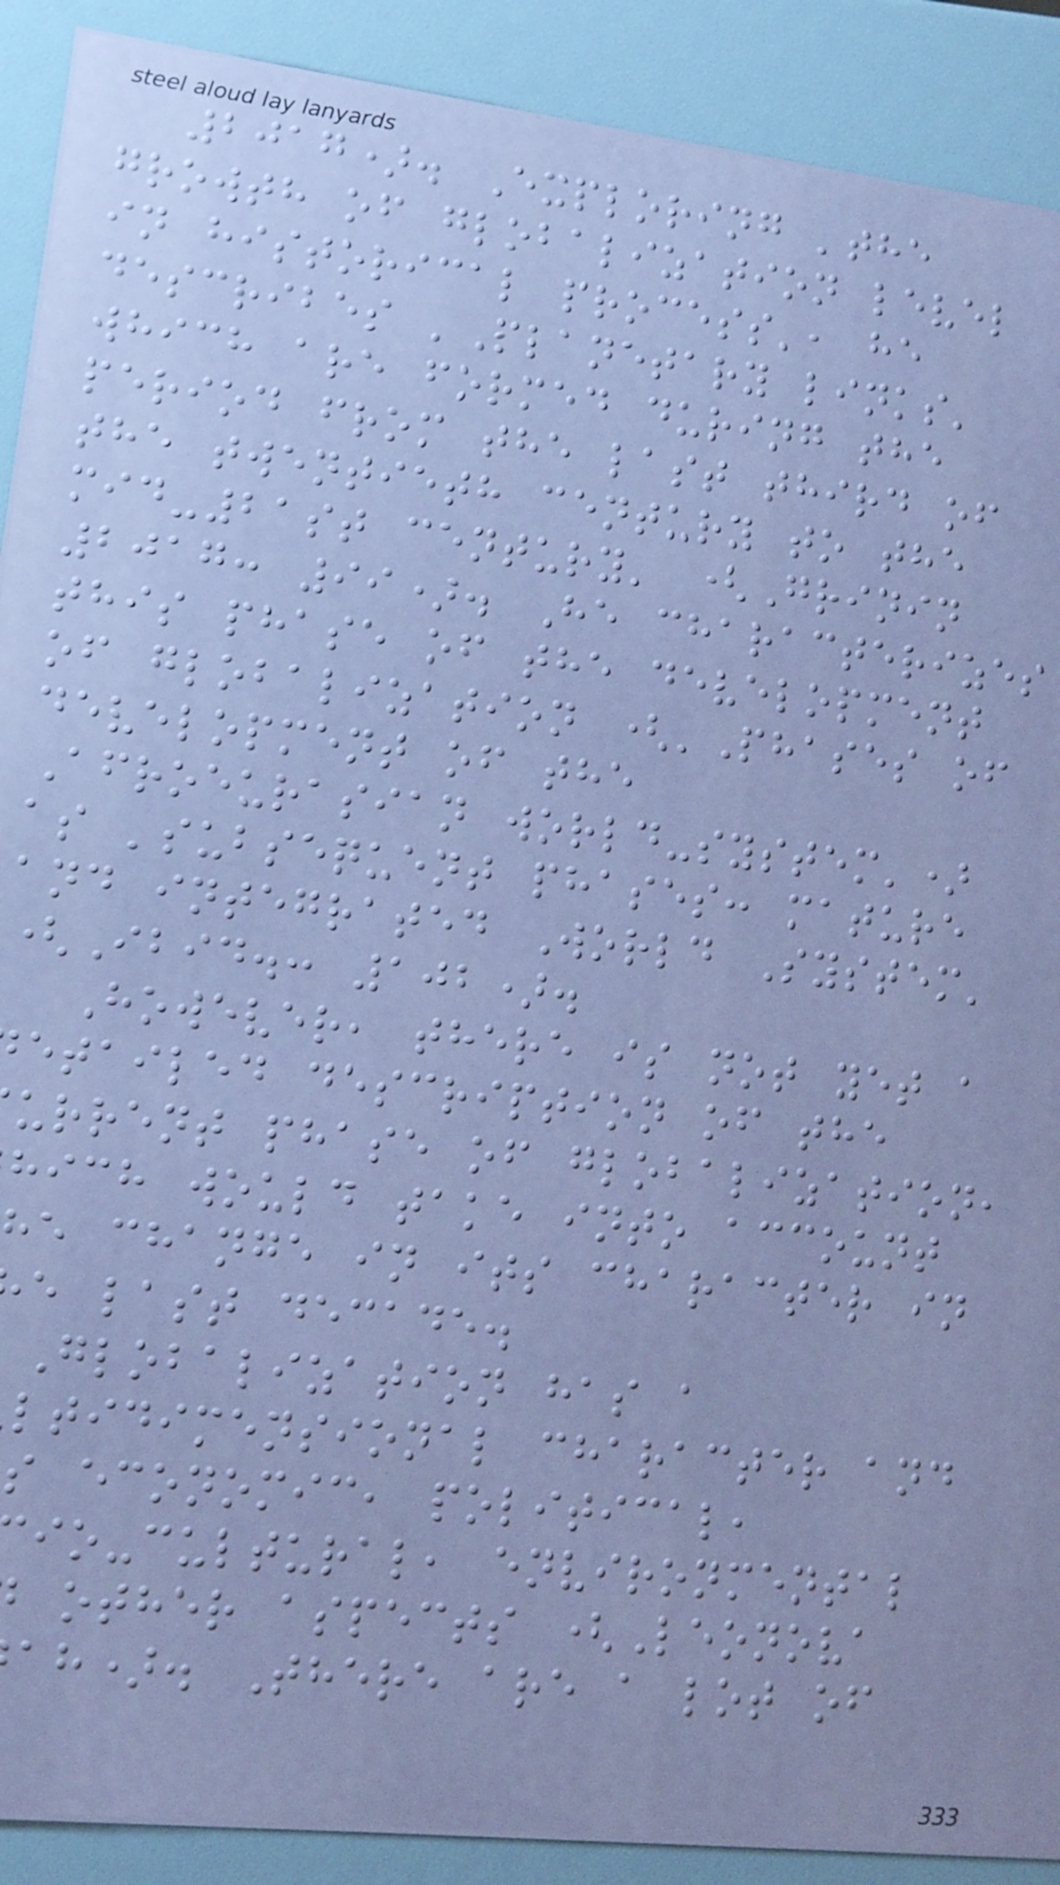2017). Exploring 'the
growth of globalization level
in historical process', he
describes 'Planetary links'
which are formed during the
period from the last third of
the twentieth century to the
mid-21st century' (Grinin
2017: 99). He characterizes
this phase of the development
of globalization ('Phases of
development of the
Afroeurasian world-system')
as 'subsequent phases: mature
and integrated World System'
(Ibid.: 102).
However, there is not yet a
etailed description of the
urrent phase of globalization,
hich would take into account
e change in its character in
e last decade.
Globalization has a
ltidimensional character and
s economic, political,
io-cultural, environmental
other aspects (Leonova
ah). There are a lot of
